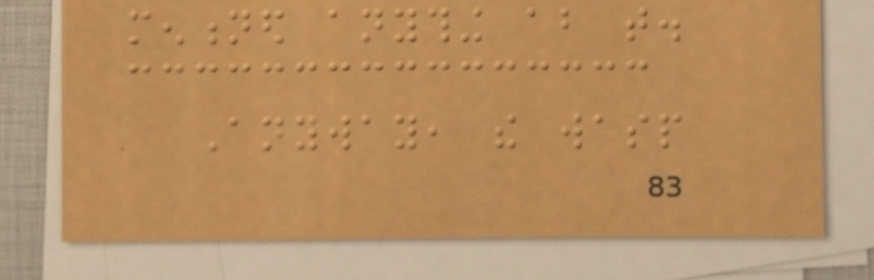mentioned anything about that.
Anyway, the wasp
